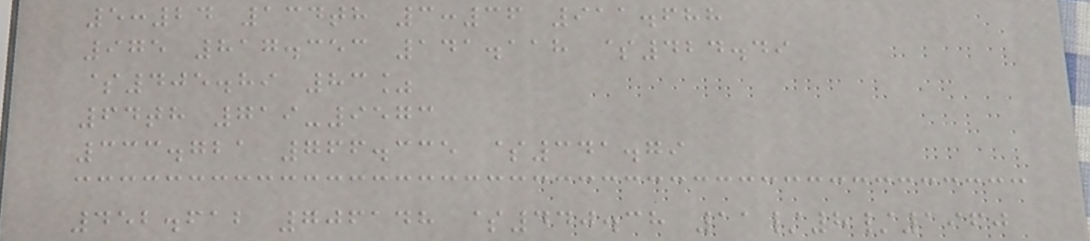5:24 134th 3:36 911.688
975 817.353 141.118 $424.49
$405.89 83%
64th 719-9573
333.721 766.335 $341.79
452.612 706148 $440.38 11/8/1960
